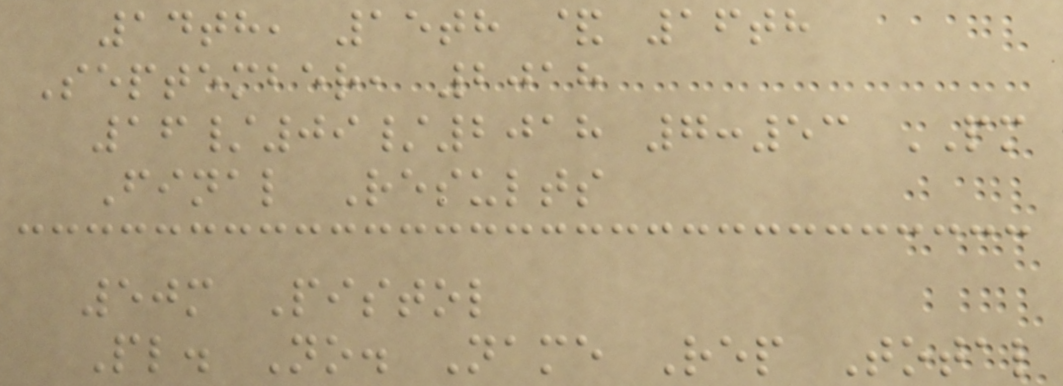14th, 15th & 16th
September, 2018
16/09/2018 7:53 PM
Final Results
50m Pistol
Pl. No. Name Rep Total
